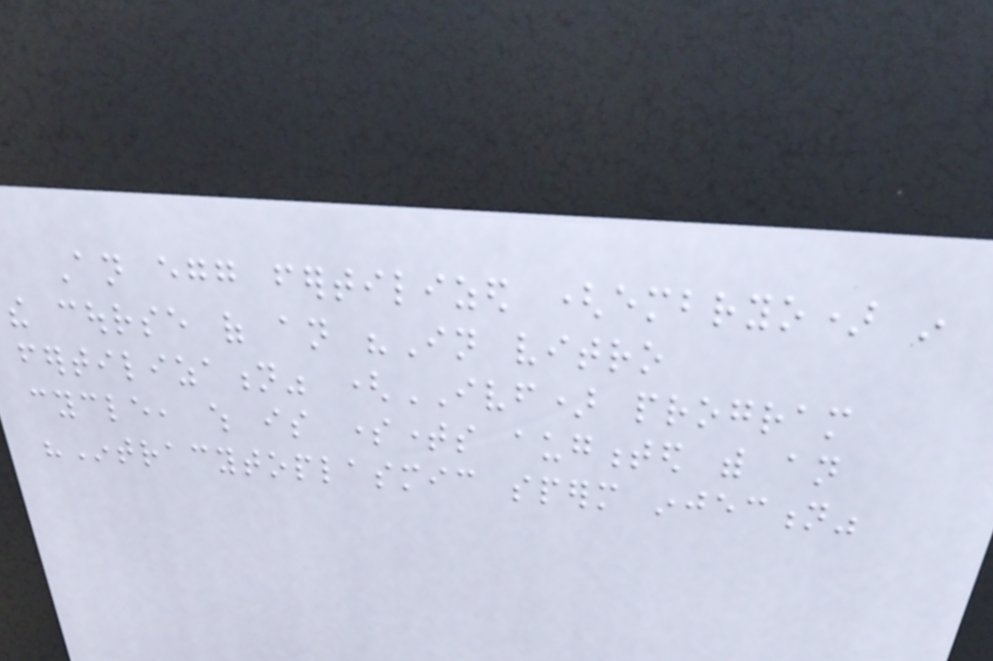An egg fertilized (embryo) in
the course of an "In vitro
fertilization" (IVF) program
cycle, which is sometimes augmented with an
"Intracytoplasmic sperm injection"
